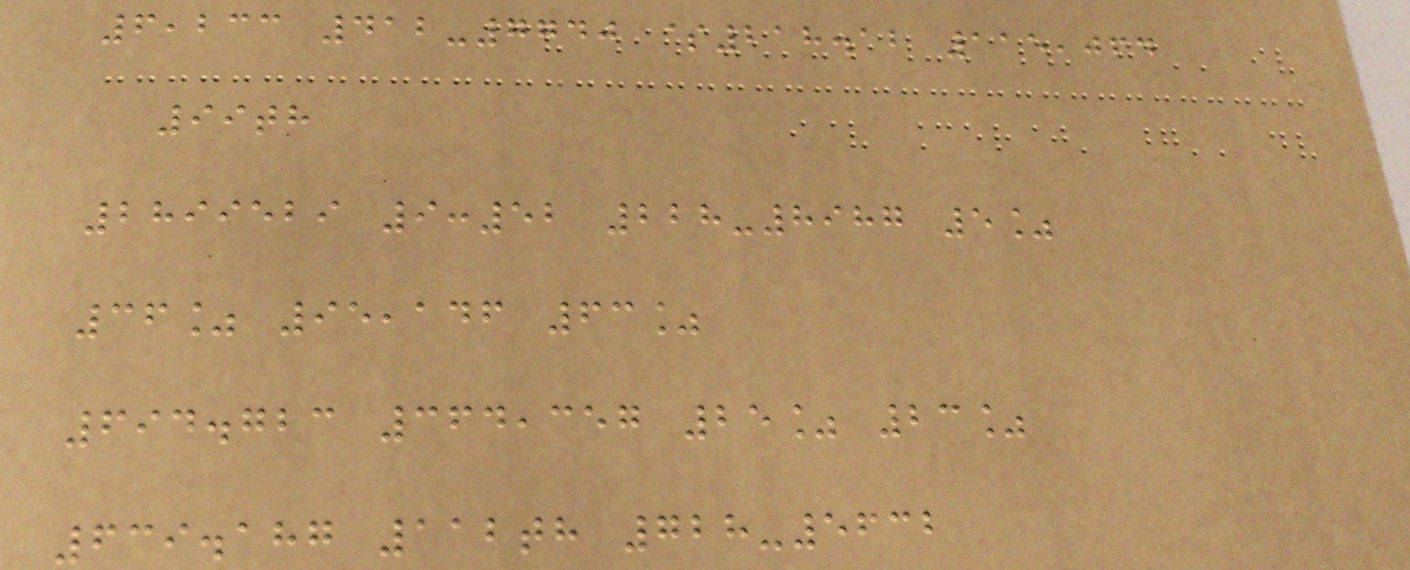6,233 412-7740 $218.12 115,064
99th
2899529 9:52 228-8987 5%
36% 95,146 63%
694.723 364,357 25% 23%
639.187 112th 728-5632
